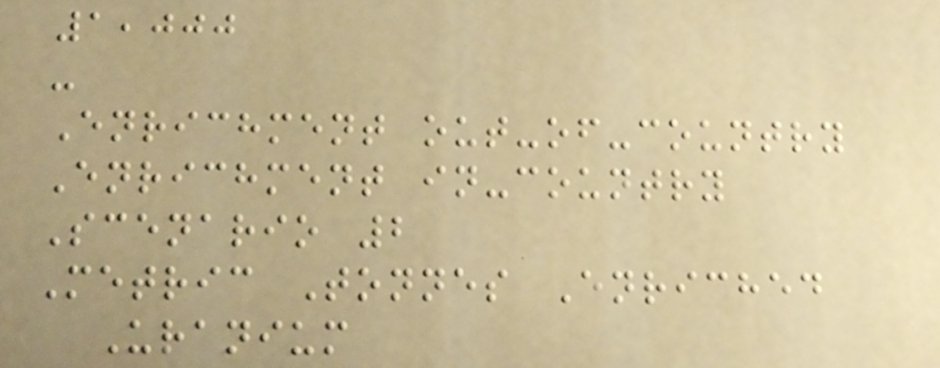1,000
-
Enrichment out-of-country
Enrichment in-country
Scenario 2
Metric Tonnes Enriched
Uranium
